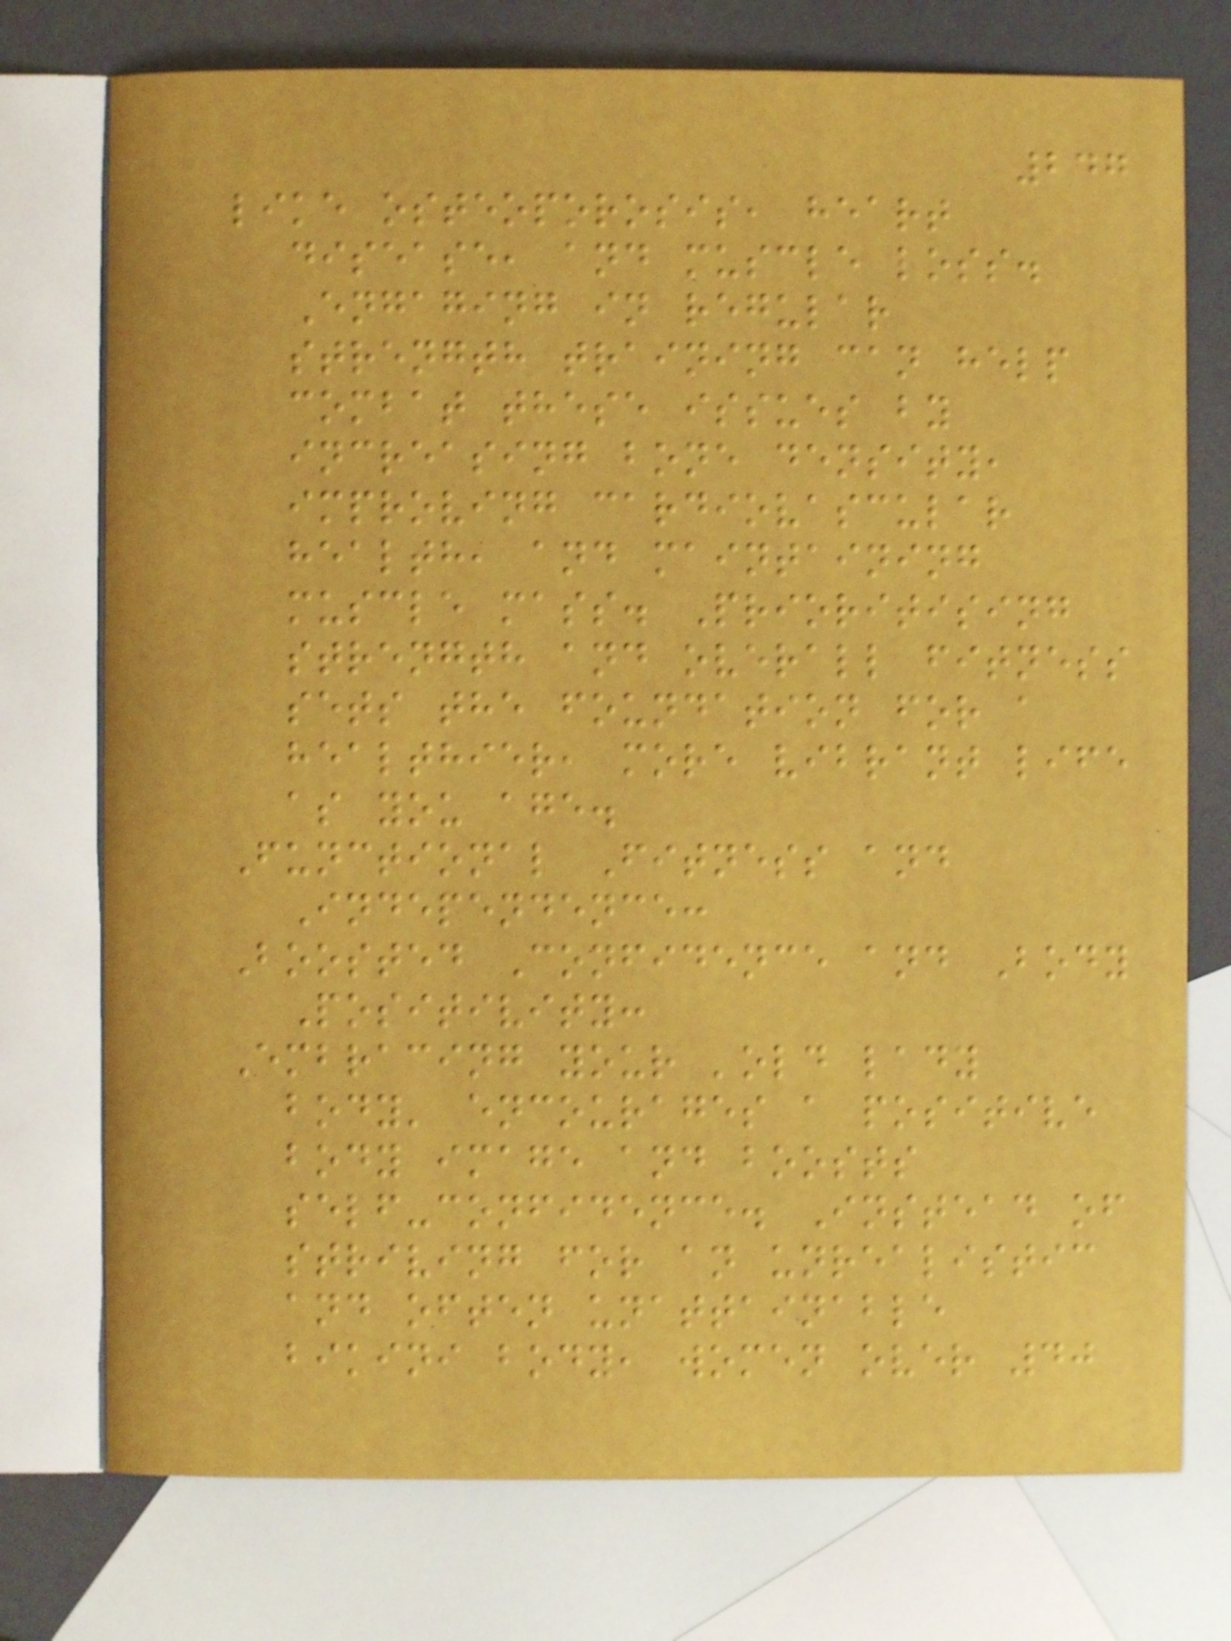247
like osteoporosis, heart
disease, and muscle loss.
Engaging in regular
strength training can help
combat these issues by
increasing bone density,
improving cardiovascular
health, and maintaining
muscle mass. Prioritising
strength and overall fitness
sets the foundation for a
healthier, more vibrant life
as you age.
Functional Fitness and
Independence:
Boosted Confidence and Body
Positivity:
Embracing your 'old lady
body' encourages a positive
body image and boosts
self-confidence. Instead of
striving for an unrealistic
and often unattainable
bikini body, women over 40
